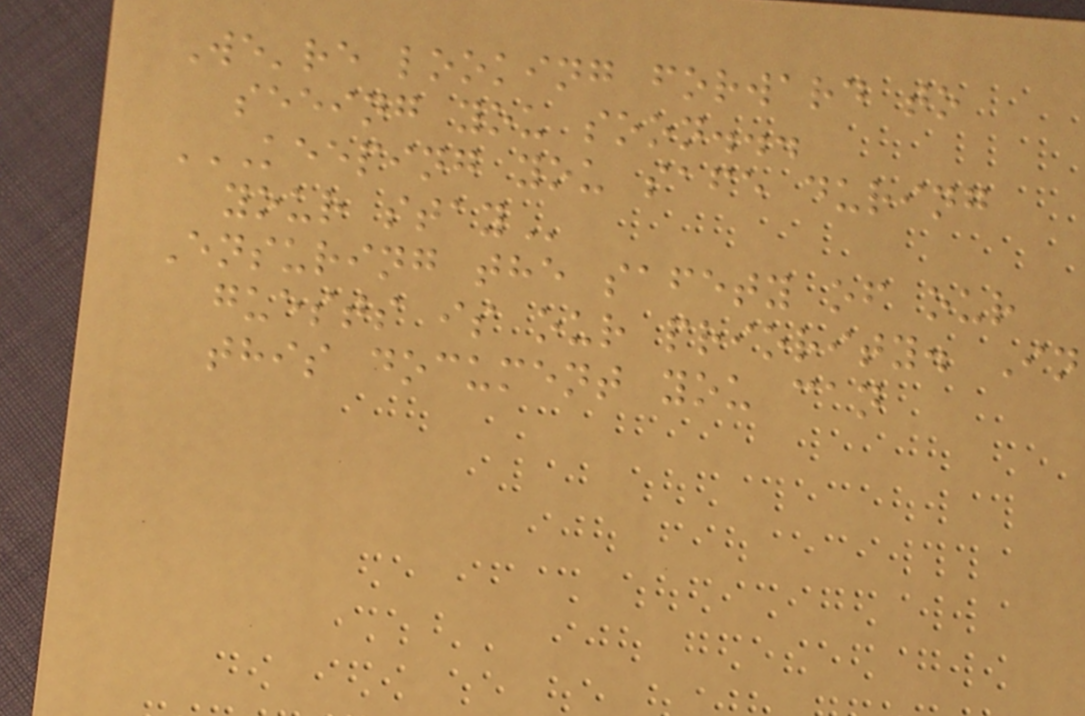We're looking forward to
seeing you soon...
KEEPING YOU SAFE DURING
YOUR STAY
Ensuring the safety of our
guests is our priority. In
this document you can
